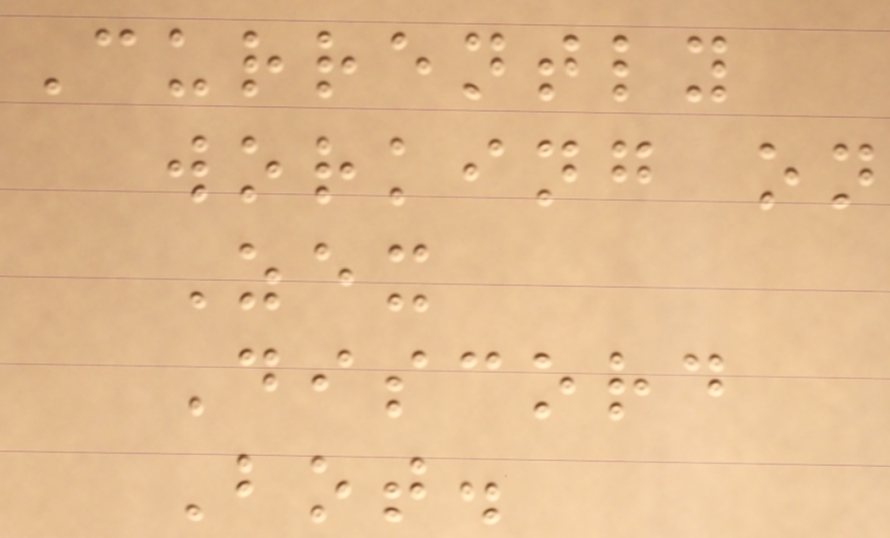Currently
working on
Zex
Discord
Bot.
